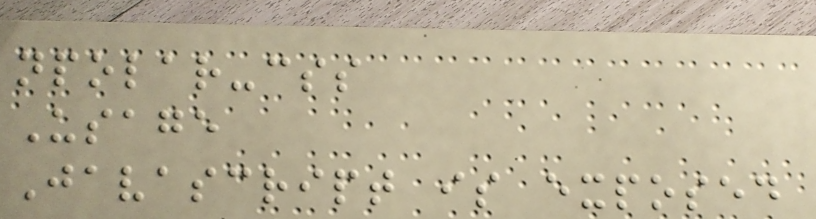npolar-css
Usage
Javascript is exposed
